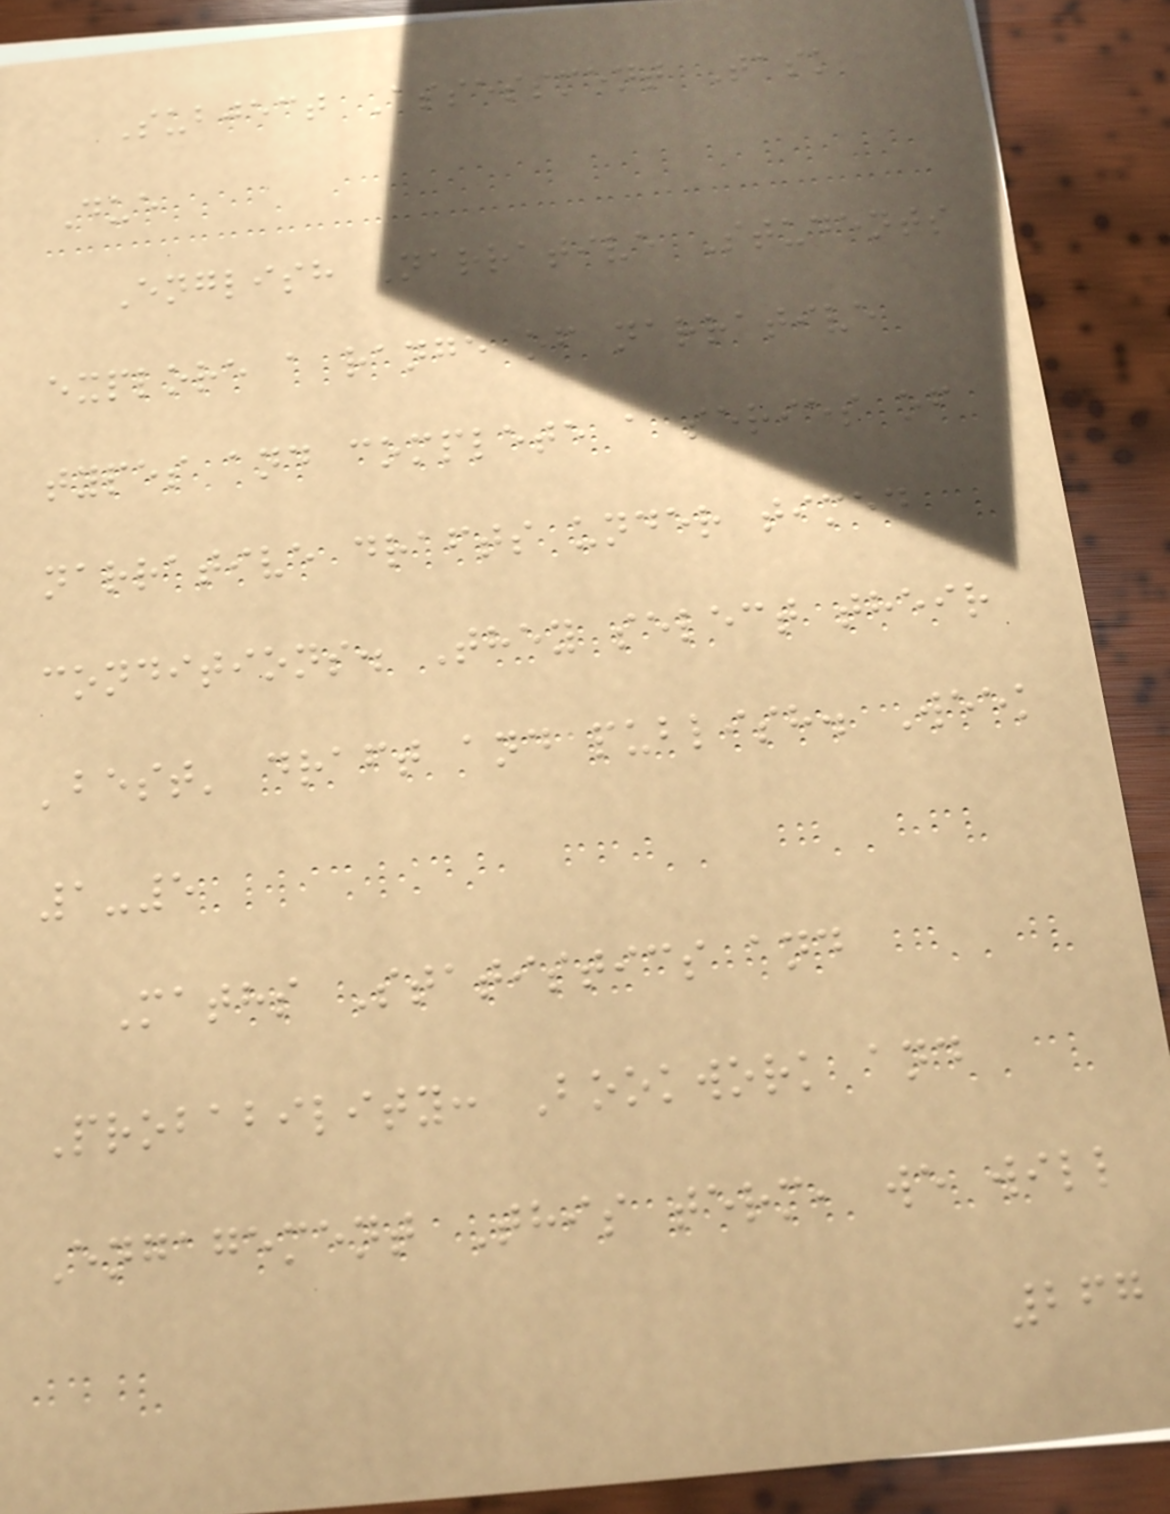Subject Assessment Task
Due
English Narrative Students
explore a range of narrative
types and complete a series of
narrative drafts under timed
conditions. They select their
'best' draft and publish. Week
1-5
Maths Statistics and
Probability: Bookwork and
Engagement This term, we will
267
